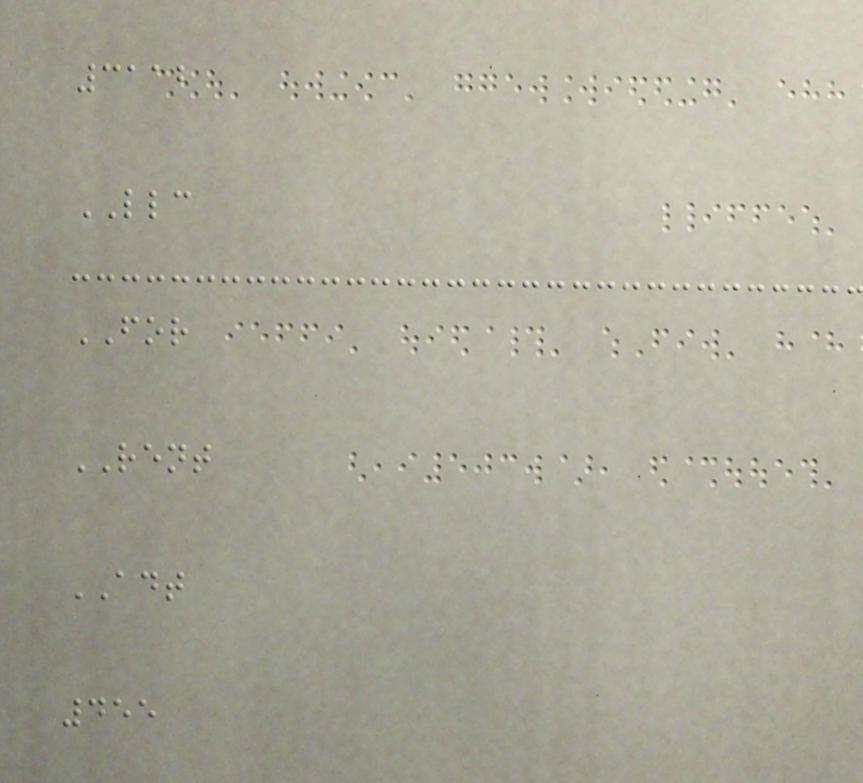3112
LLC
FOR
RENT
ADT
455
